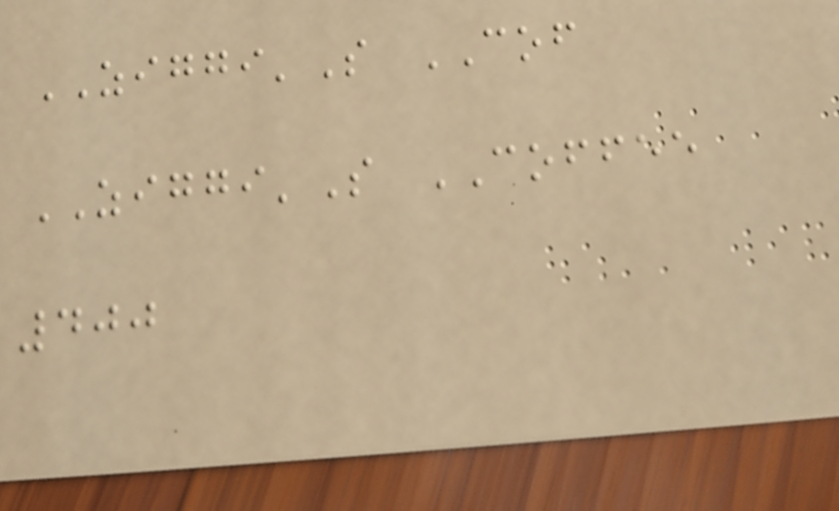ZIGGI'S COF
ZIGGI'S COFFEE
400
